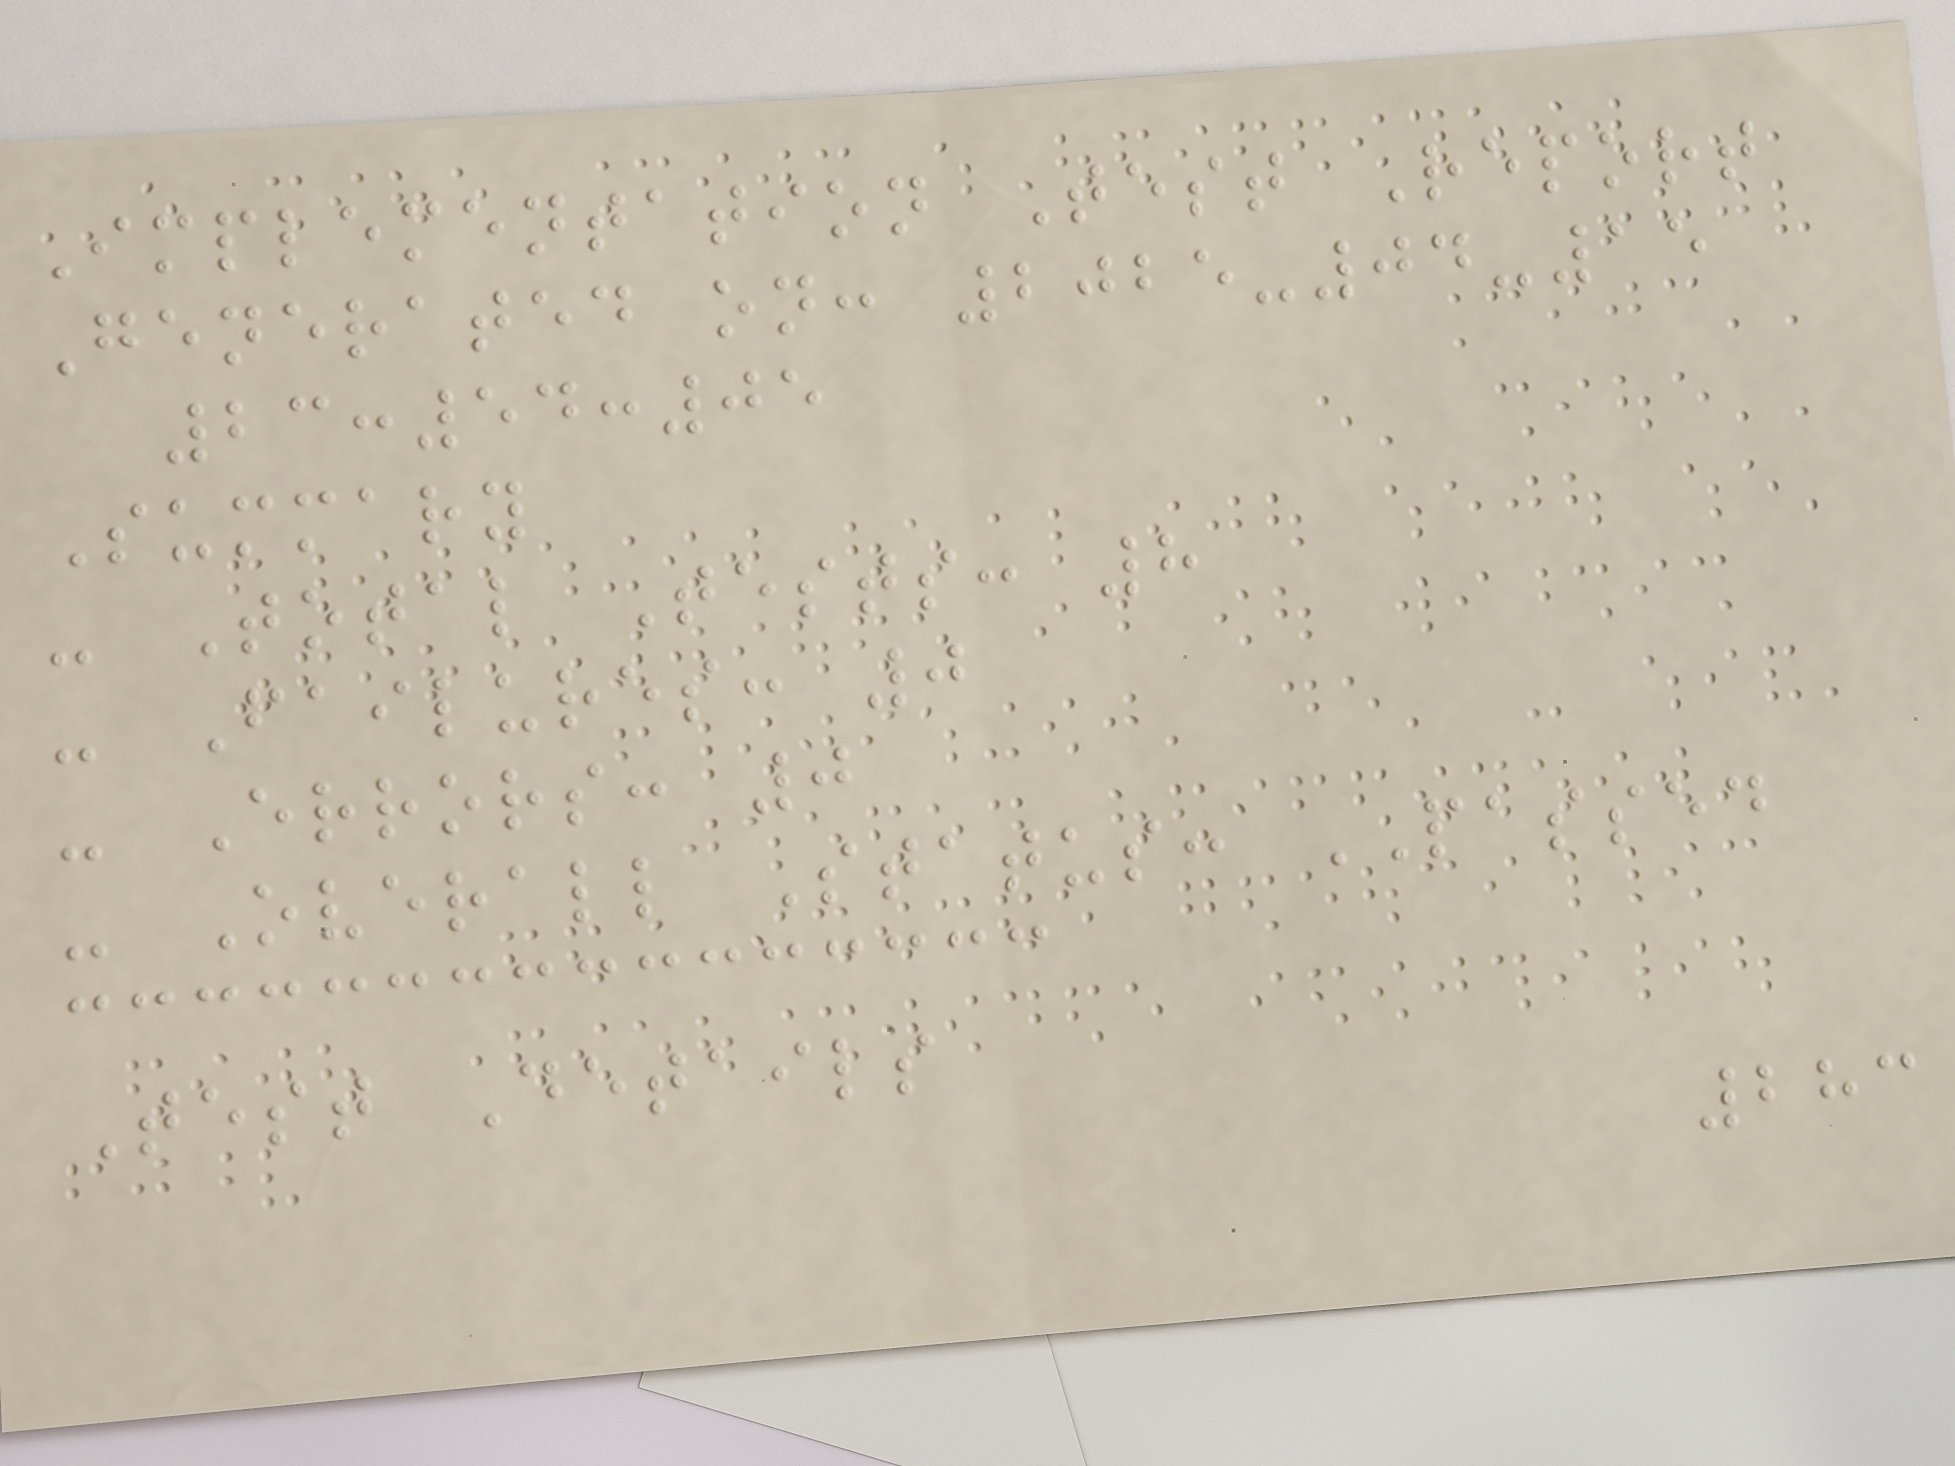Implementation Test Report
Generated on: 2025-04-15
23:54:05
Summary
- Total Tests: 8
- Failures: 0
- Errors: 0
- Overall Status: PASSED
Test Details
283
